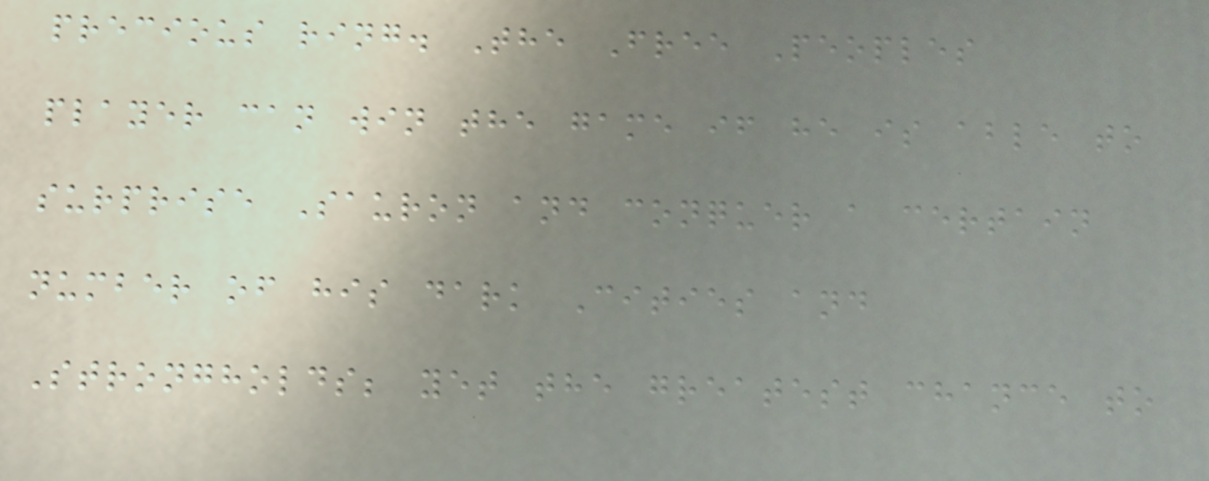precious ring. The Free Peoples
player can win the game if he is able to
surprise Sauron and conquer a certain
number of his dark Cities and
Strongholds; yet the greatest chance to
